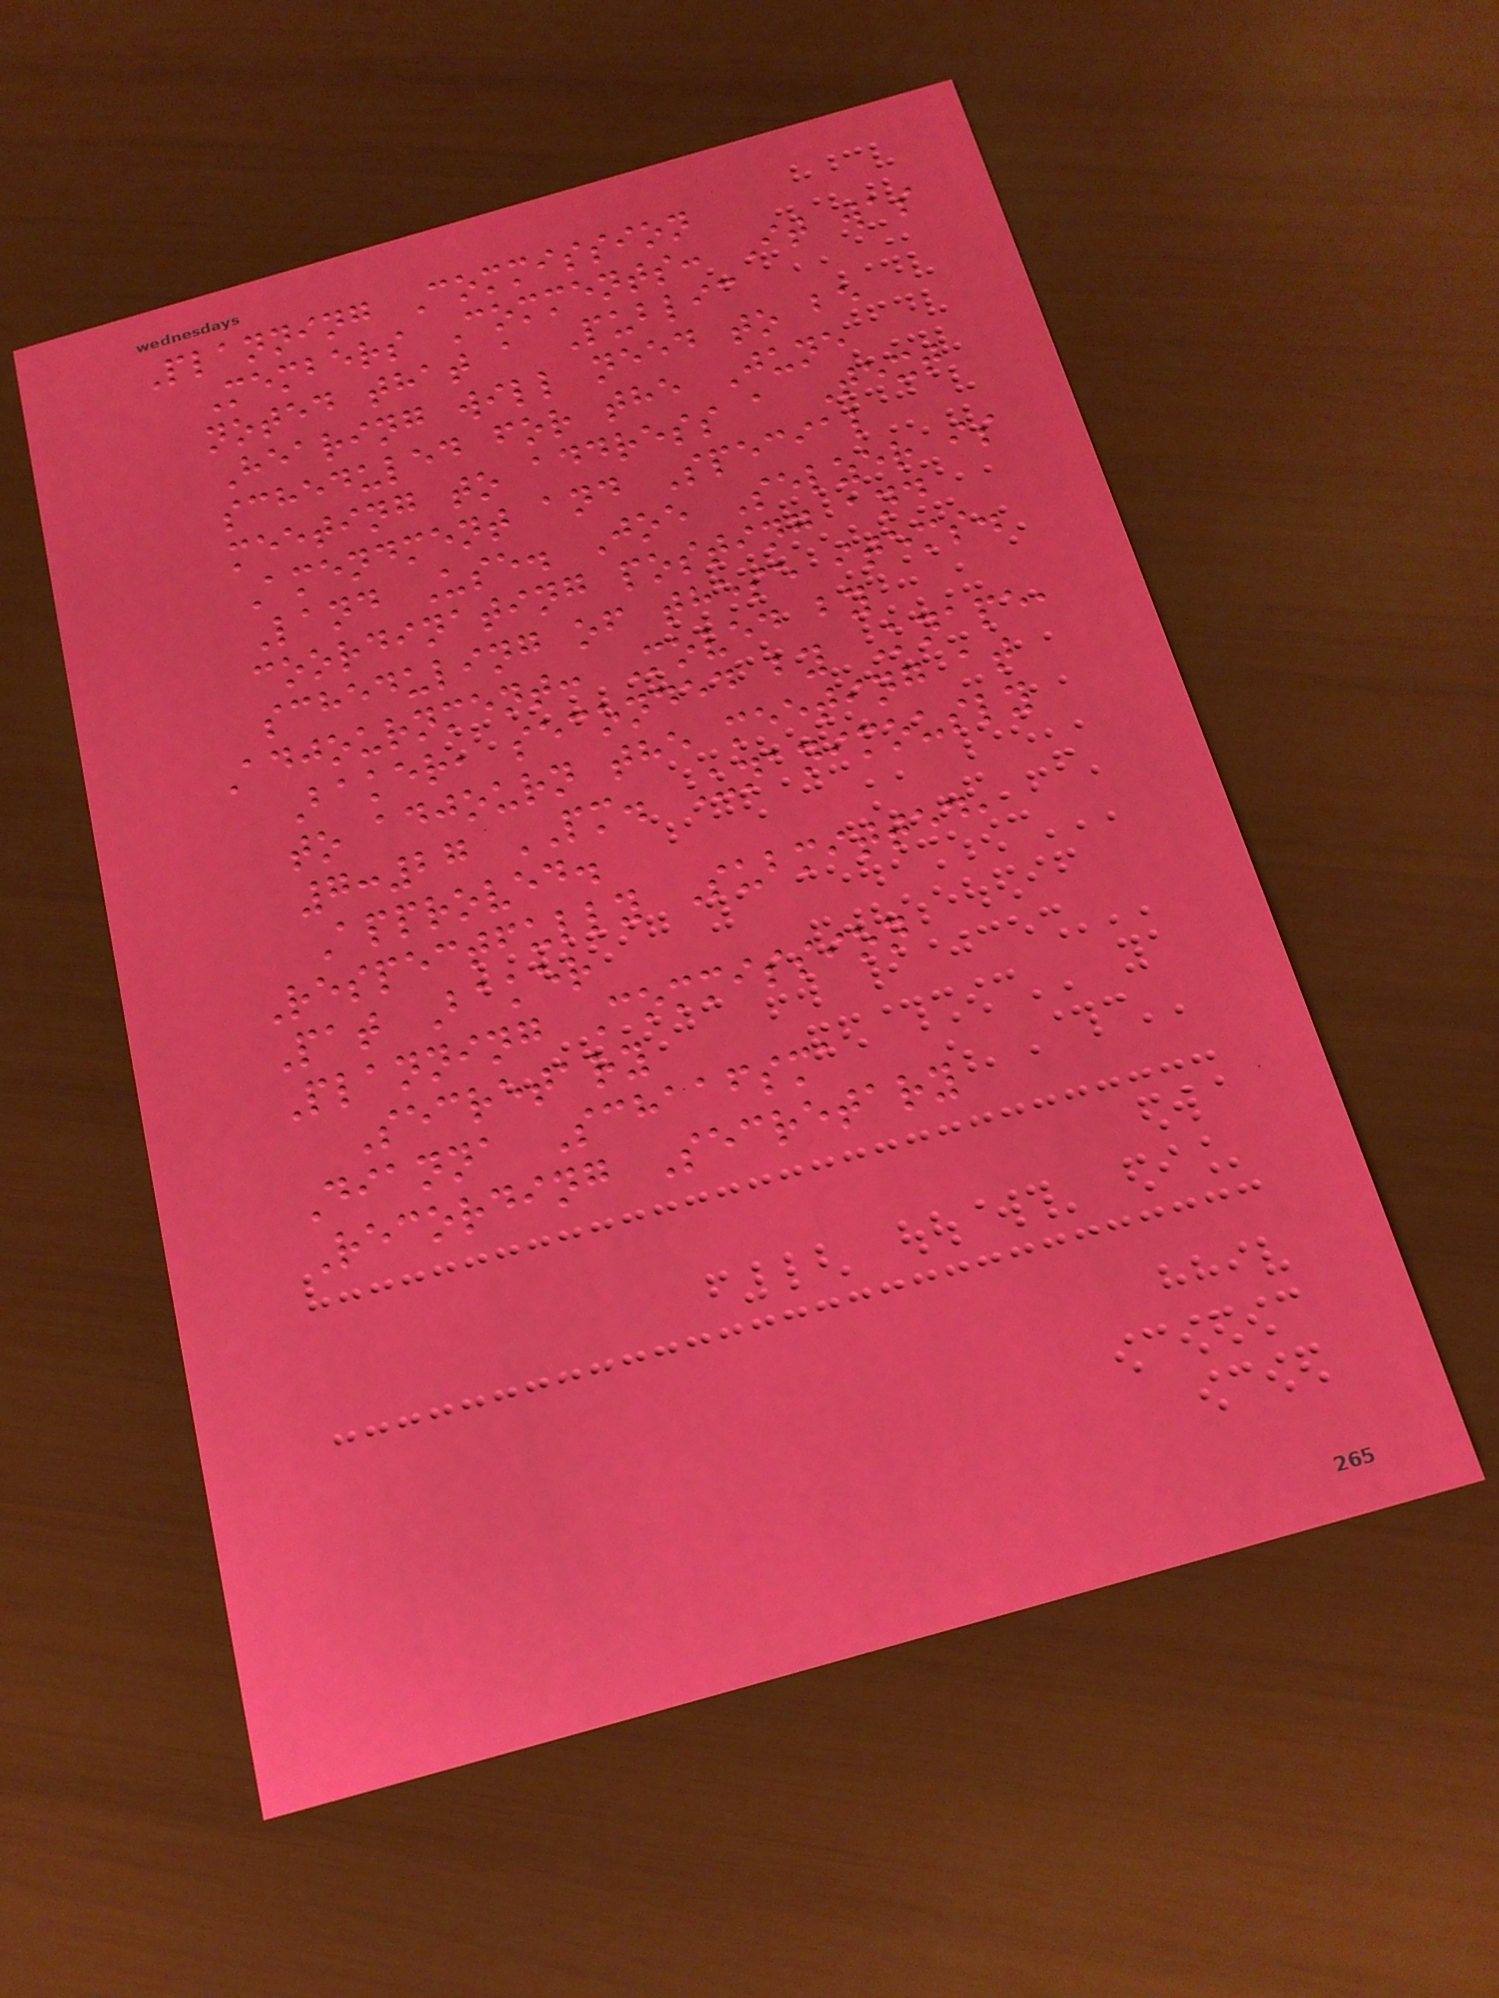Planning Commission
Members Comments: It was
noted that a Public
Hearing will need to be
scheduled for the June
meeting to address a Text
Amendment and Special
Land Use. Joe Selzer is
coordinating posting and
scheduling of these items.
Adjournment: Moved by
Baker, seconded by Knape,
to adjourn the meeting at
7:27 PM. Unanimously
Approved.
Respectfully Submitted,
Pat Baker
Planning Commission
Secretary
Dianna Schaafsma
Recording Secretary
